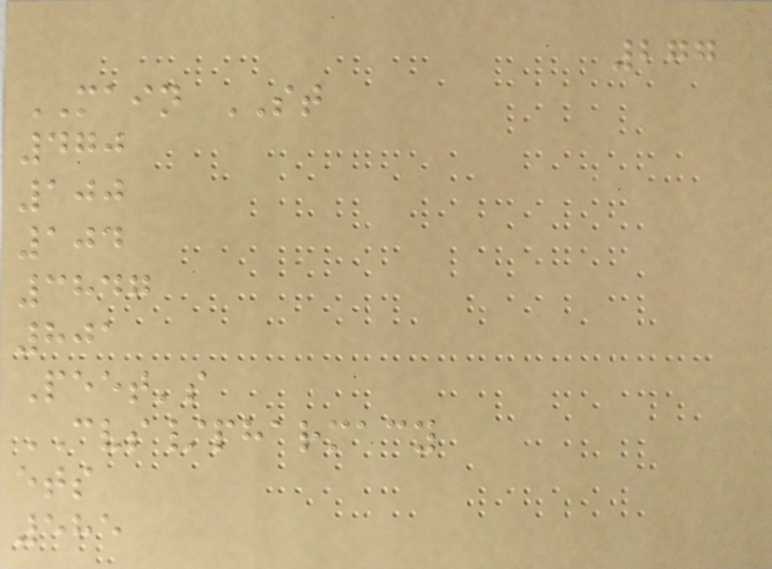277
MAIN ST
470
100
104
3847
801
Peet's
CVS/pharmacy
ets
585
